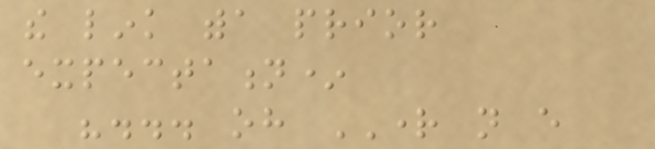the link witha prior
expectation*
"... oh RIGHT not every
